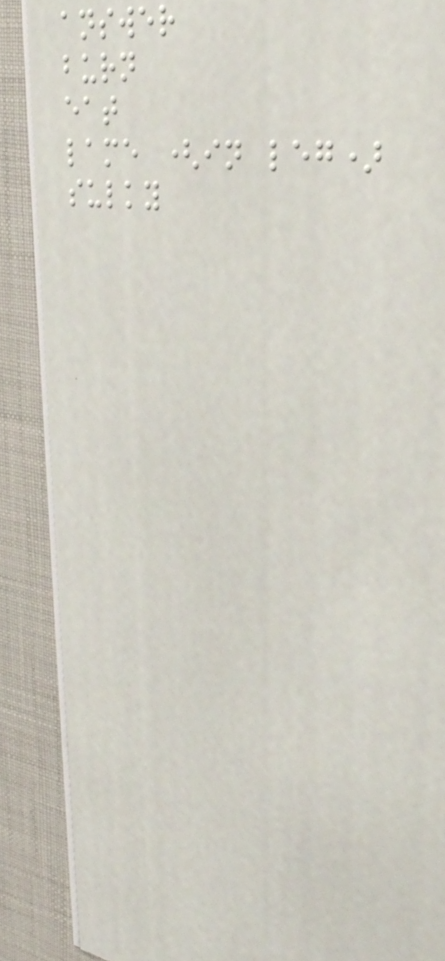answer
burn
eat
lame (in leg)
sulky
